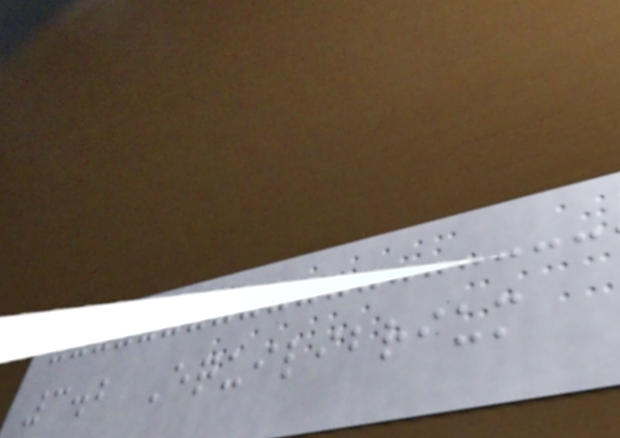3.2 Equilibrium
